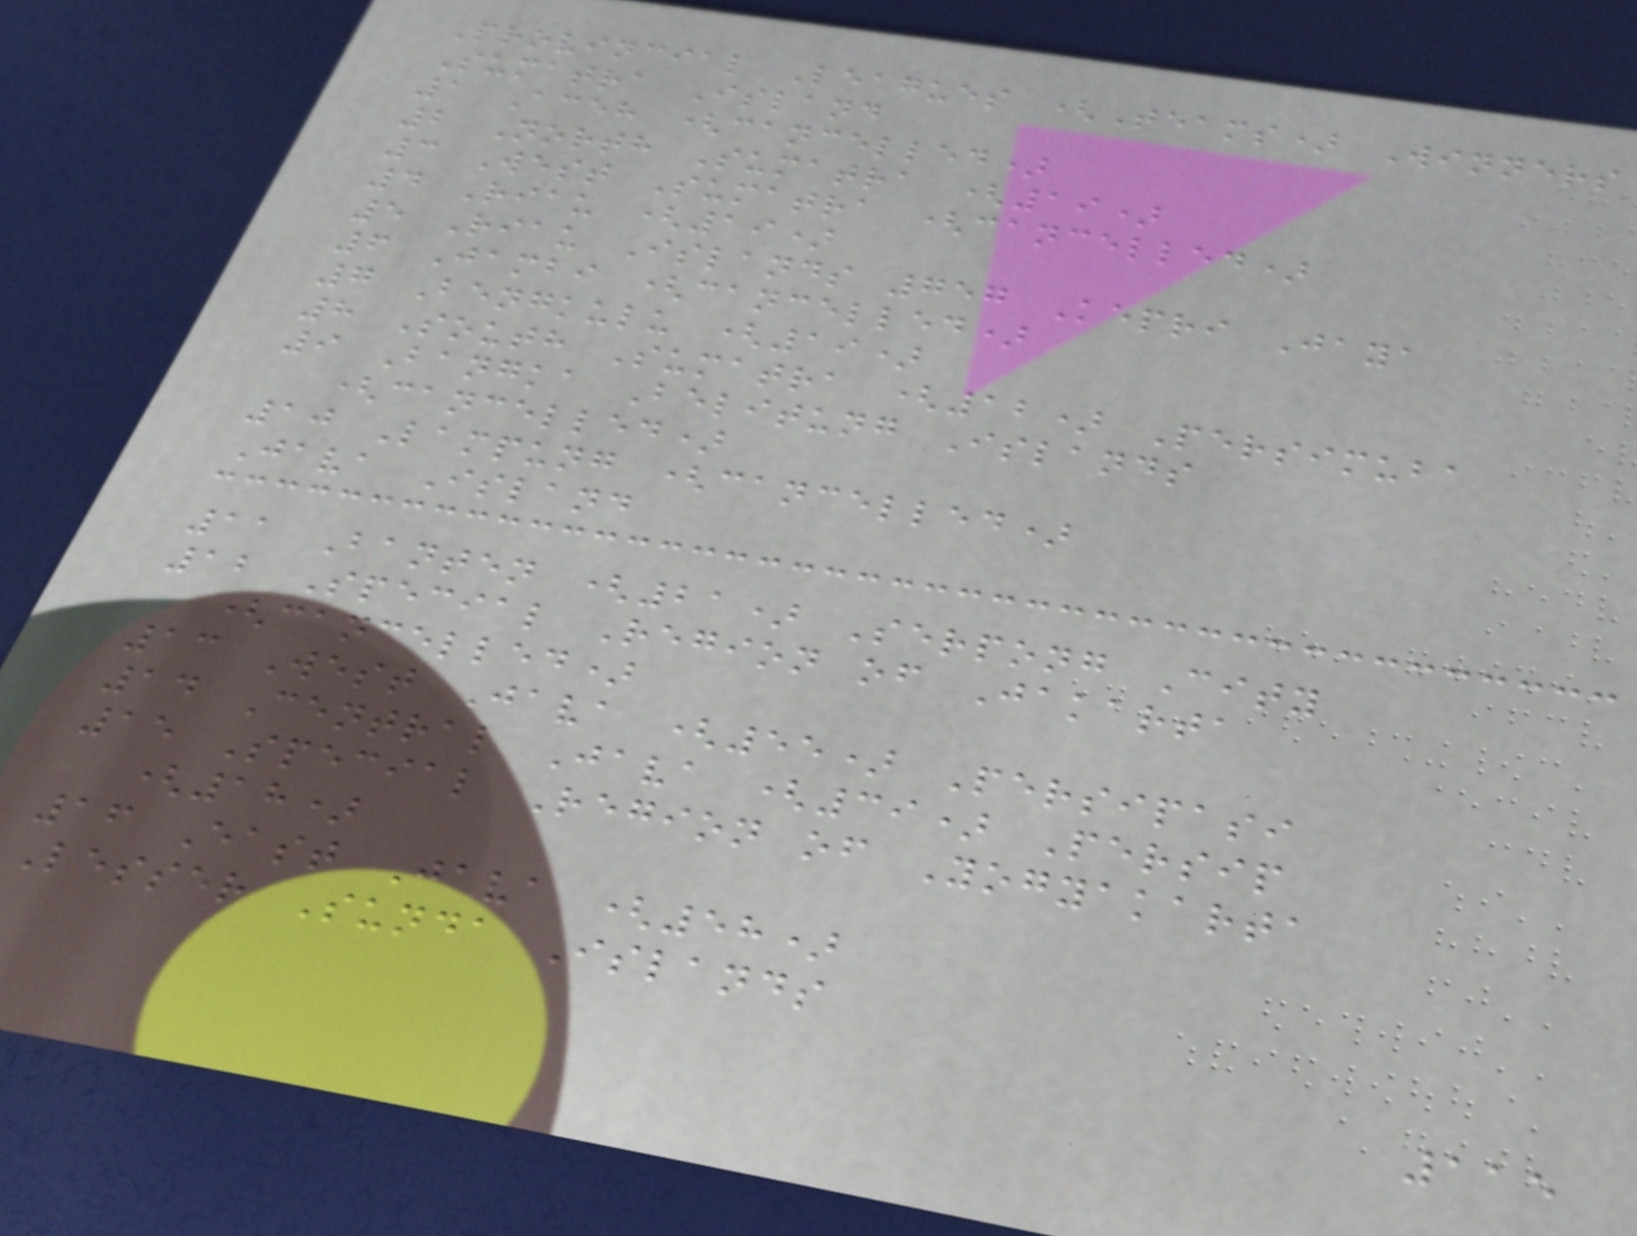Provincial Leagues (Teams) Winners
Sumatra Island
1 Aceh (cancelled)
2 North Sumatra (19)
3 West Sumatra (cancelled)
4 Riau (19)
5 Riau Islands 757 Kepri Jaya
6 Jambi (cancelled)
7 Bengkulu (19)
8 South Sumatra (12) Persimuba
9 Bangka Belitung Islands
(cancelled)
10 Lampung (cancelled)
Java Island
11 Banten (21) Serpong City
12 Special Region of Jakarta
(cancelled)
13 West Java (55) Persipasi
14 Central Java (39) Persip
15 Special Region of Yogyakarta
(18)
16 East Java (58)
Lesser Sunda Islands
115
